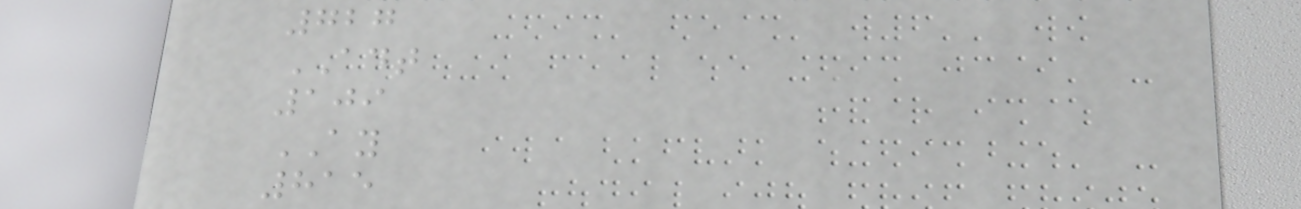727
ADT
109
AY
815
